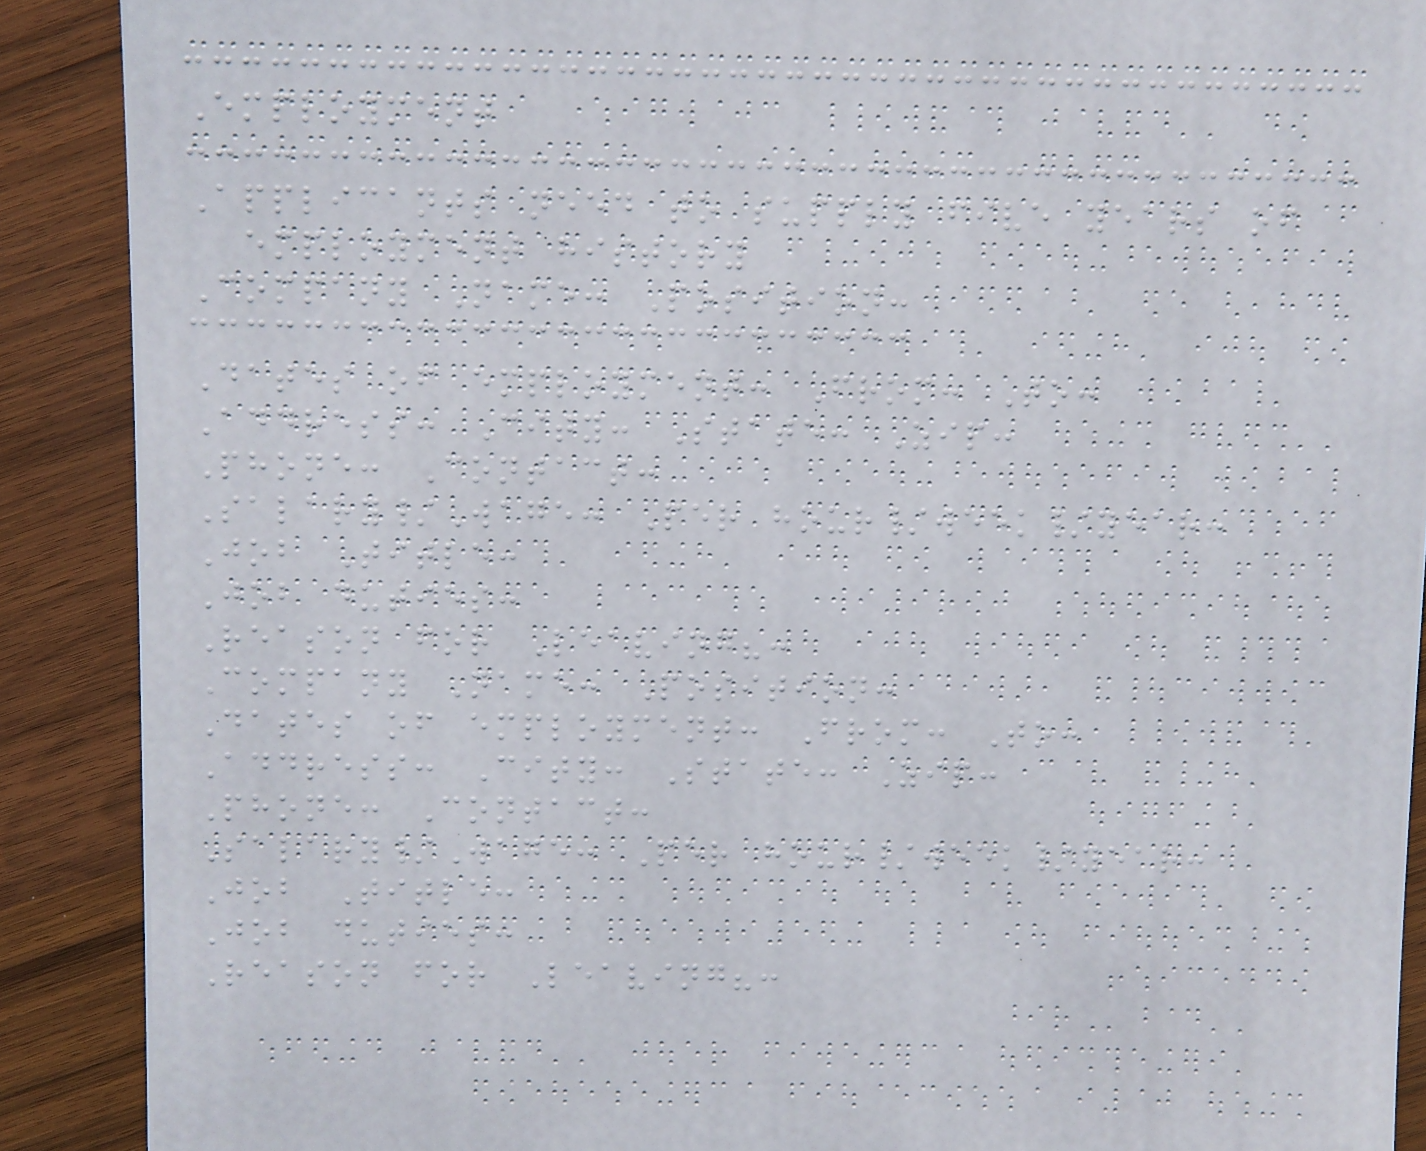Employment
Applicants need to supply five years of
employment history
Company Name: Position:
Dates of employment: From: To:
Address: City: State: Zip:
Phone: Contact:
Salary/Wage: Per hour/week/year:
Job Title:
Job duties:
Reason for Leaving?:
Company Name: Position:
Dates of employment: From: To:
Address: City: State: Zip:
Phone: Contact:
Salary/Wage: Per hour/week/year:
Job Title:
Job duties:
Reason for Leaving?:
